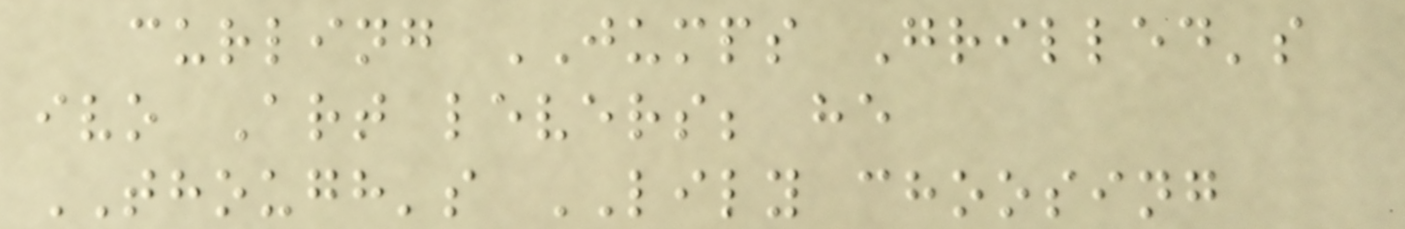curling JUMPS Grilled's
ivo Art levers; he
THOUGH's LILY choosing
